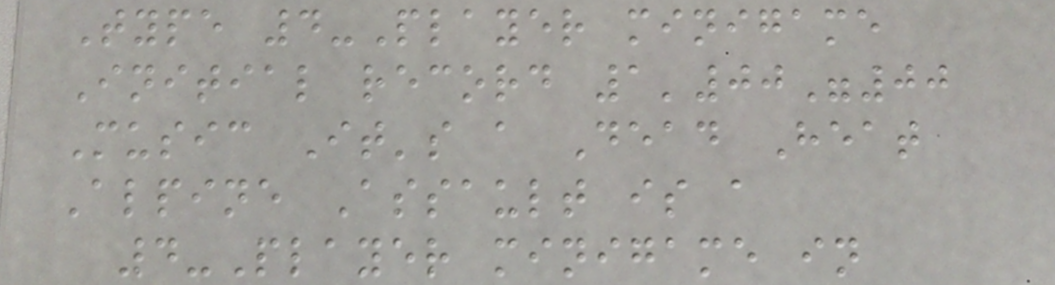Type 4-Player minigame
Initial record 1'00"00
Music It's a Dead Heat
Alpine Assault is a
4-Player minigame in
